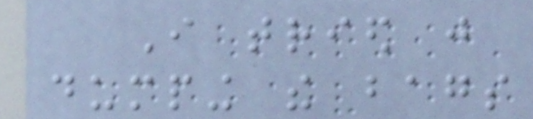I tried just
dumping the bags
